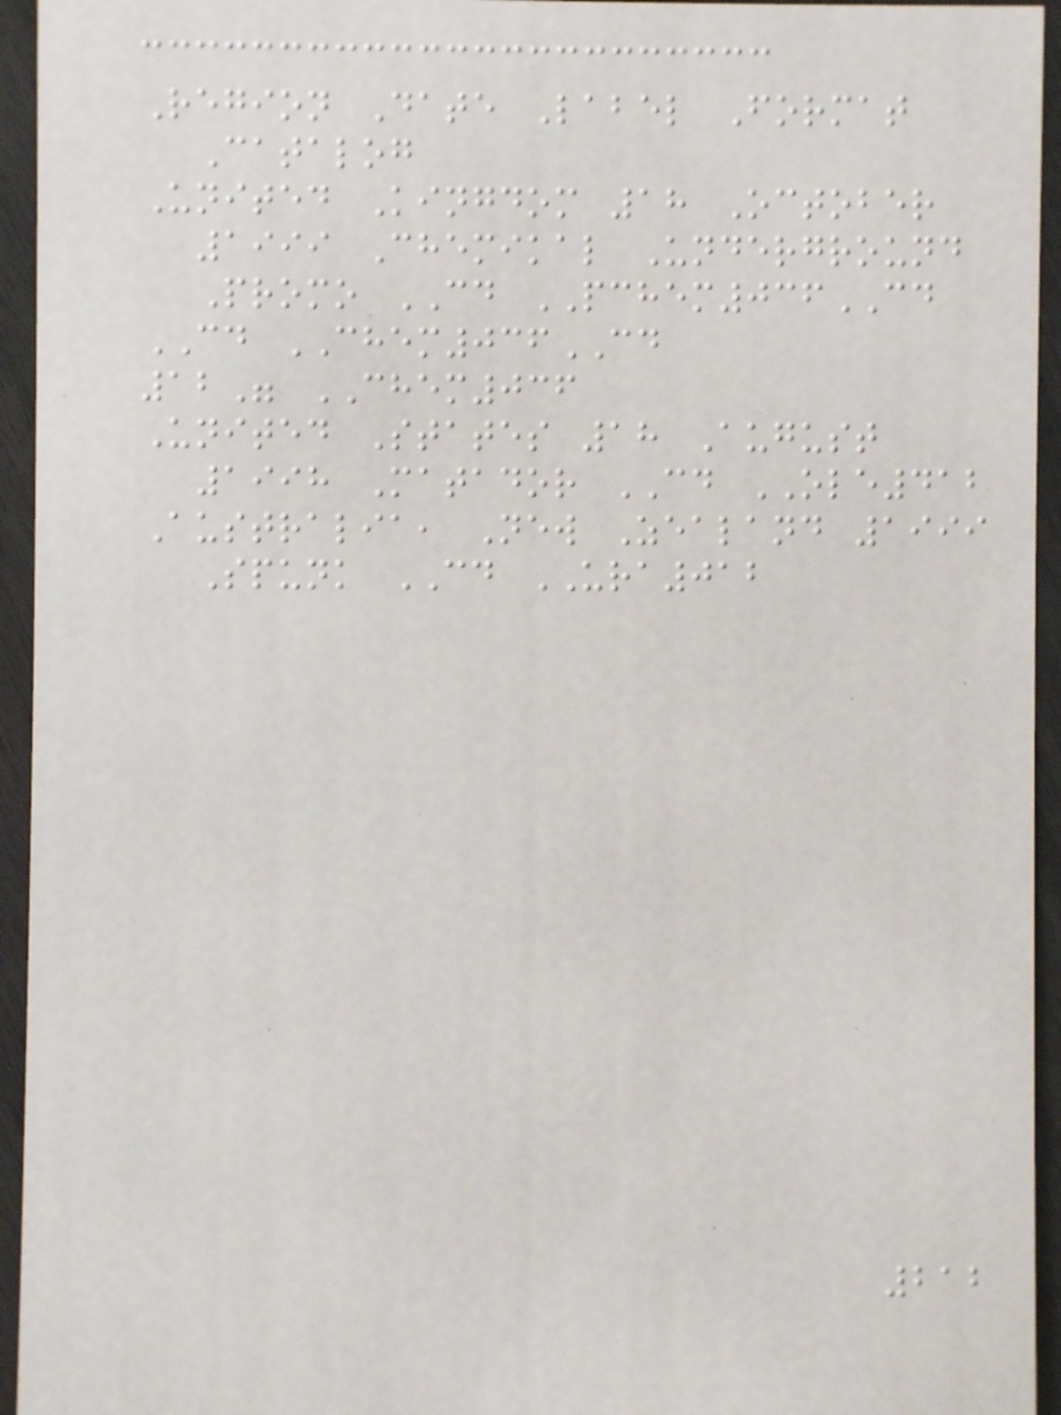Region Date Label Format
Catalog
United Kingdom 18 October
1999 Chemikal Underground
Promo CD PCHEM036CD
CD CHEM036CD
12" CHEM036
United States 18 August
1998 Matador CD OLE412
Australia, New Zealand 1999
Spunk CD URA012
212
